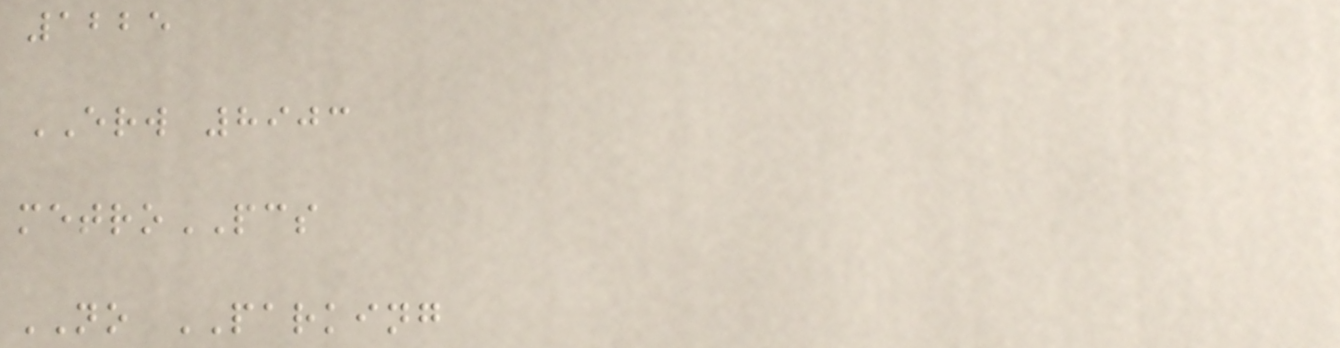1225
ERW 8903
metroPCS
NO PARKING
